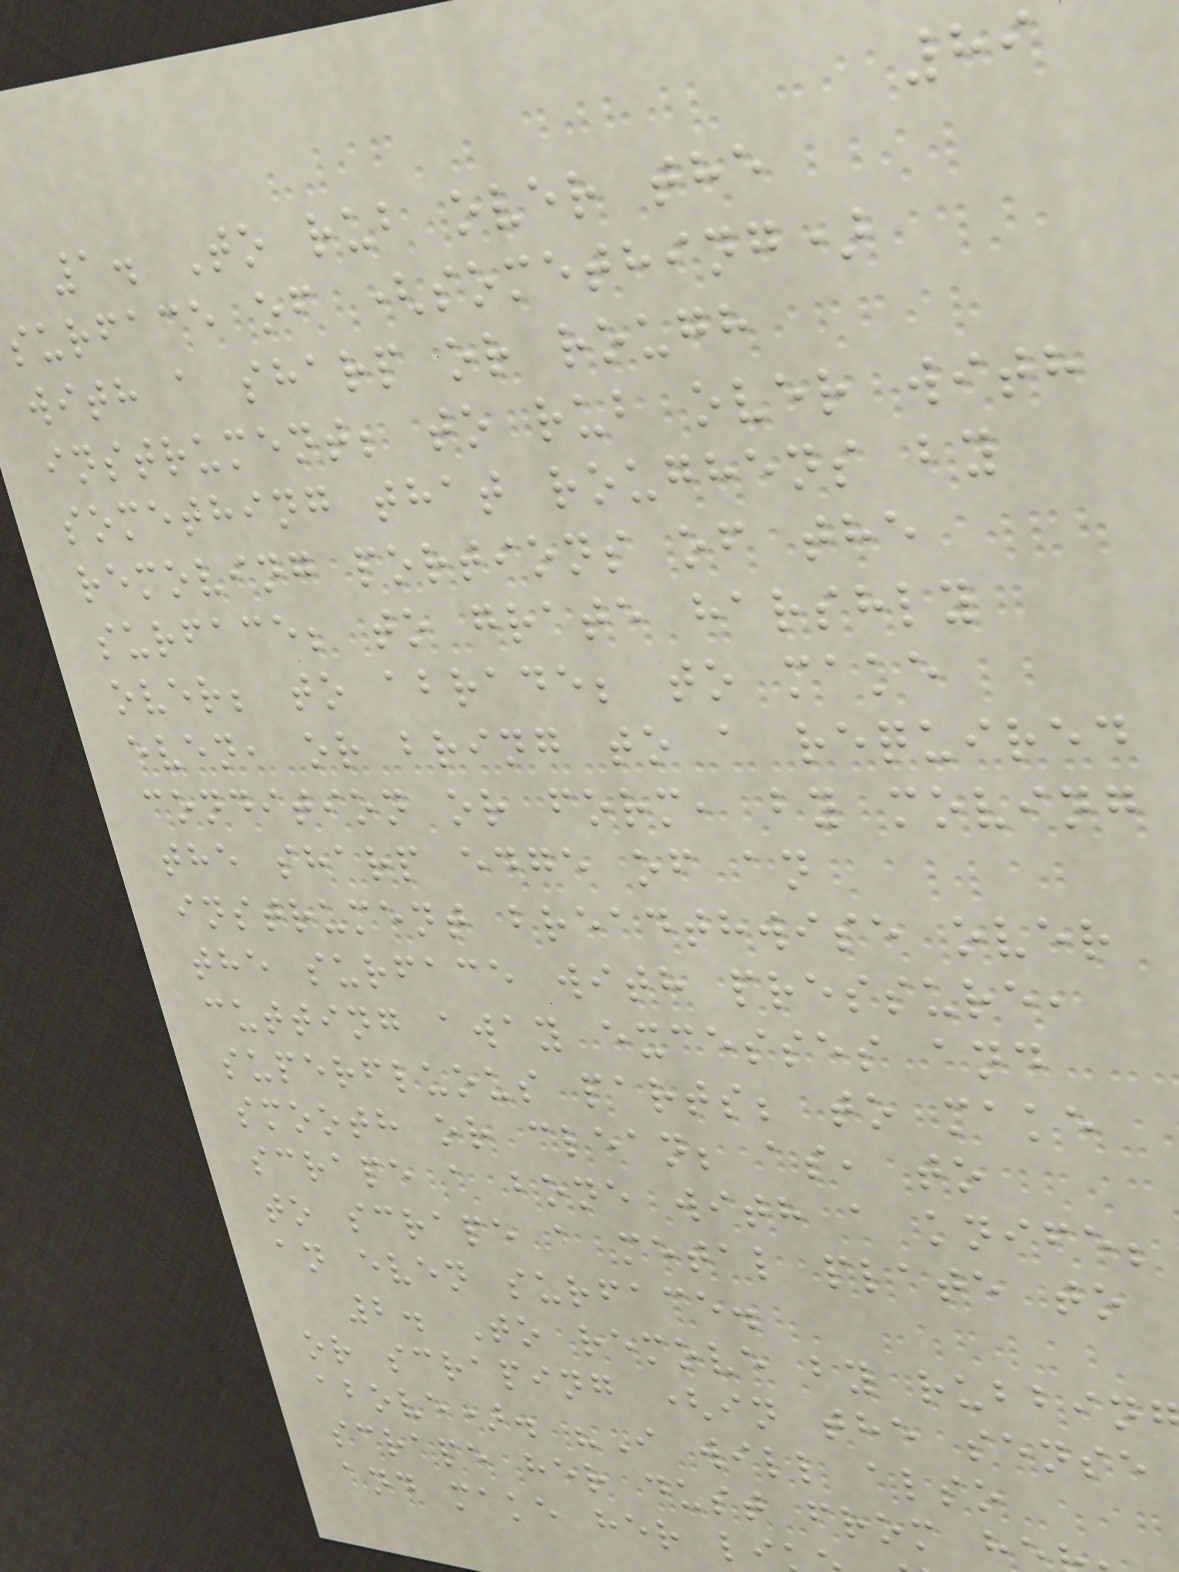89
1. To rub over the
surface of (something)
with a sharp or rough
instrument; to rub over with
something that roughens by
removing portions of the
surface; to grate harshly
over; to abrade; to make
even, or bring to a required
condition or form, by moving
the sharp edge of an
instrument breadthwise over
the surface with pressure,
cutting away excesses and
superfluous parts; to make
smooth or clean; as, to
scrape a bone with a knife;
to scrape a metal plate to
an even surface.
2. To remove by rubbin
or scraping (in the sense
above). "I will also
scrape her dust from h
and make her li
